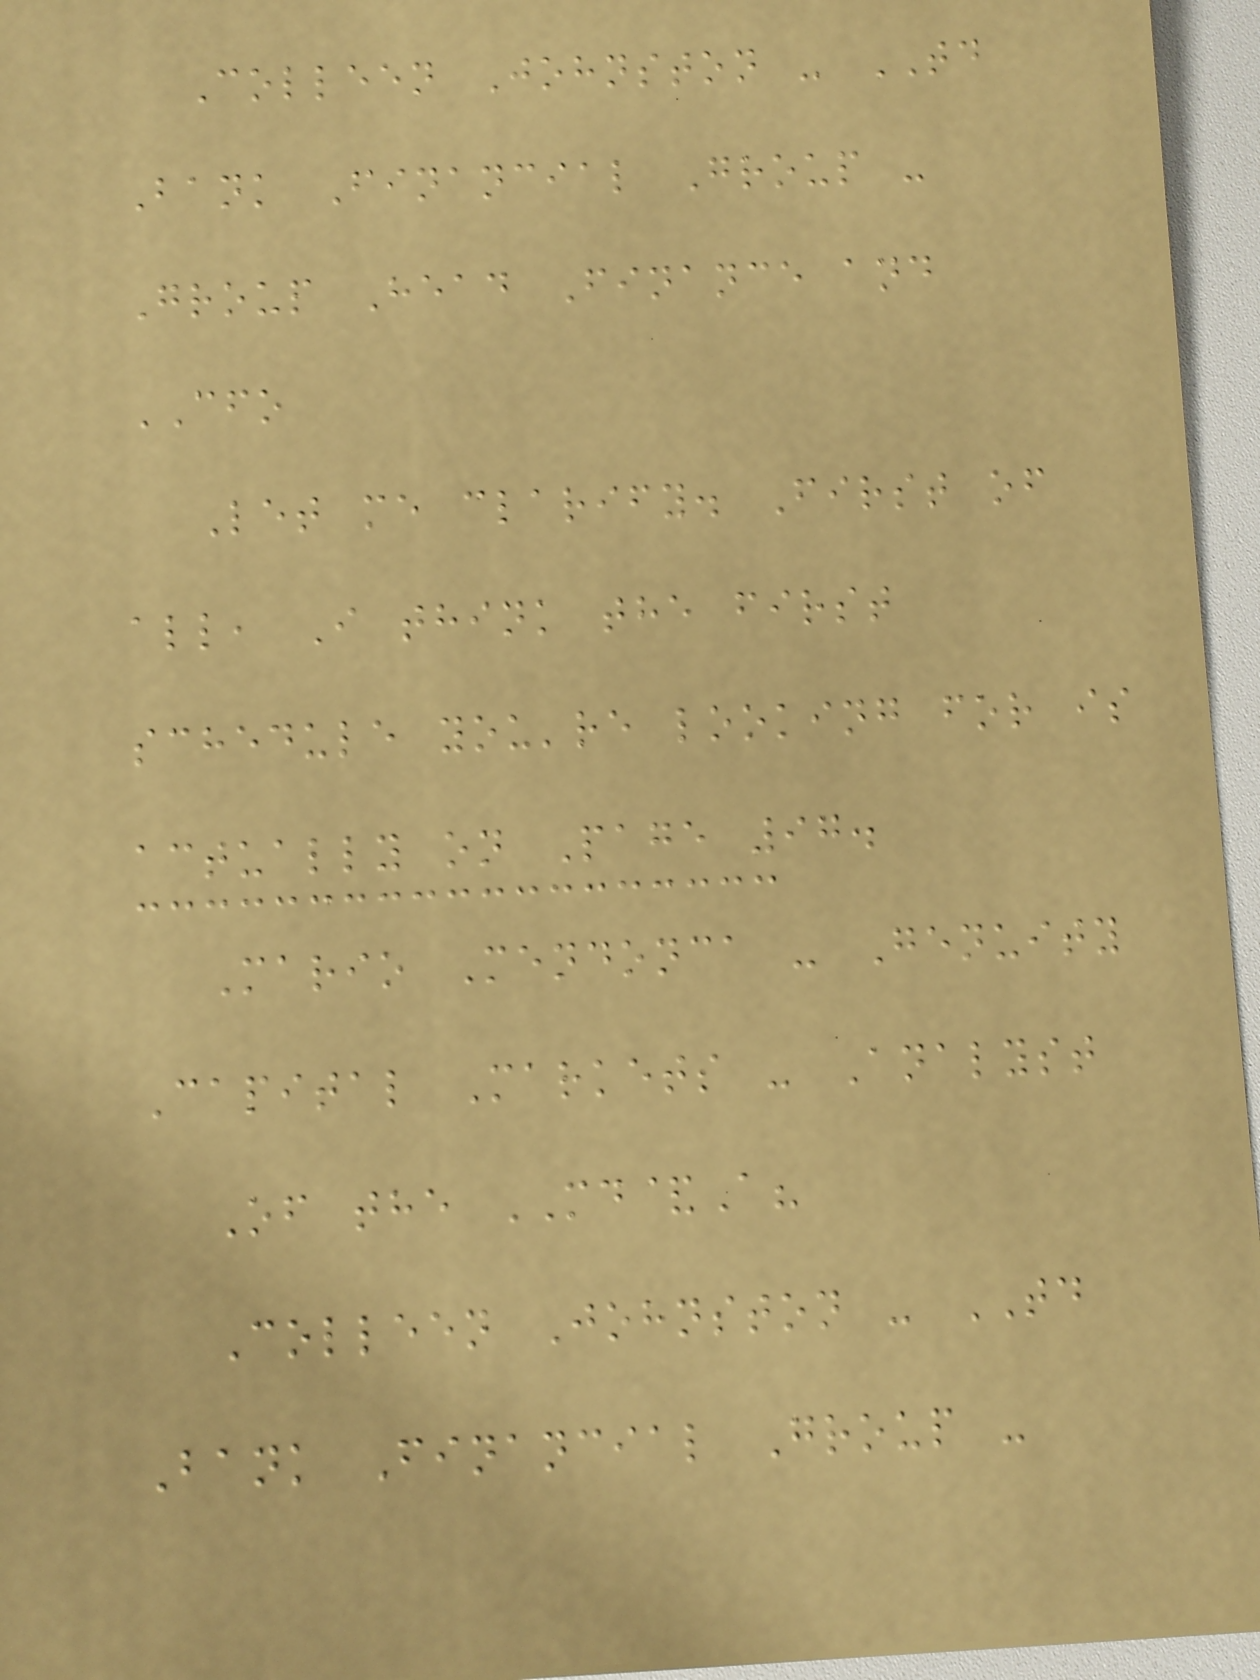Colleen Johnston - TD
Bank Financial Group -
Group Head Finance and
CFO
Let me clarify. First of
all, I think the first
schedule you're looking for is
actually on Page 97.
Mario Mendonca - Genuity
Capital Markets - Analyst
Of the MD&A?
Colleen Johnston - TD
Bank Financial Group -
